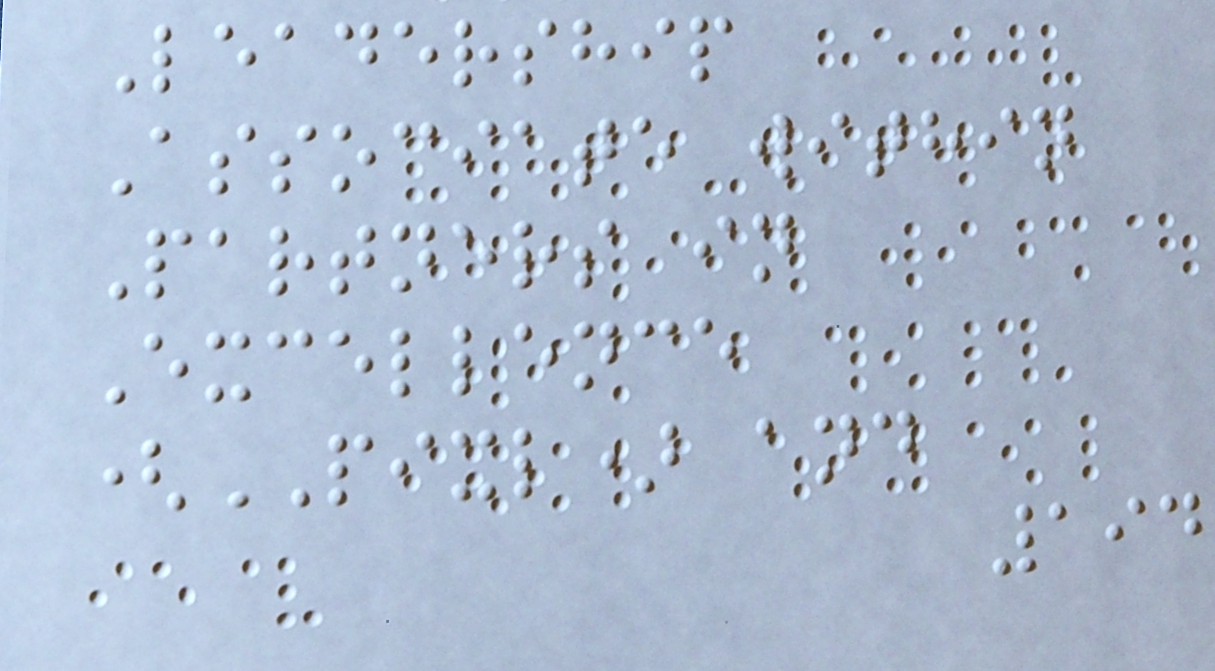Leadership
Associate within
Partners in
Excellence
(PIXL) and
194
